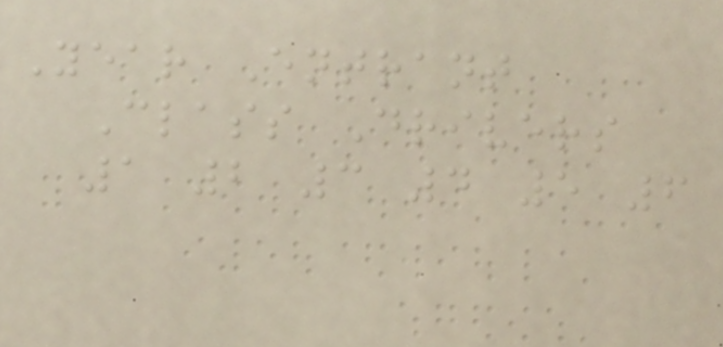Year Entrant
Class Drivers
1 2 3 4 5 6
